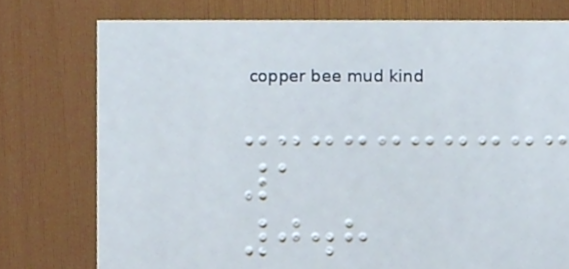1
0.8
